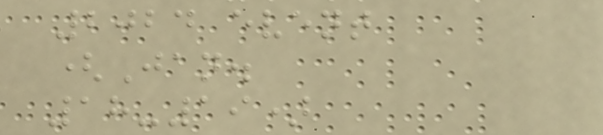2024 event
(Jan.
18-19)
